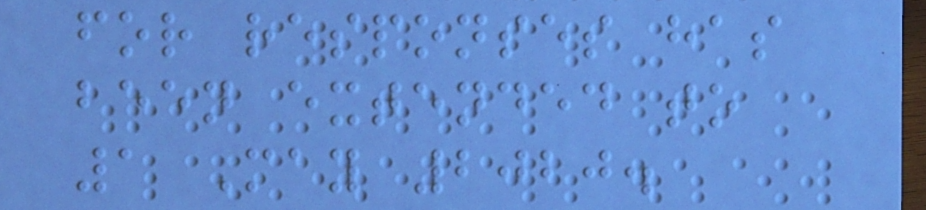for responses has
been extended to
1 May 2020.
